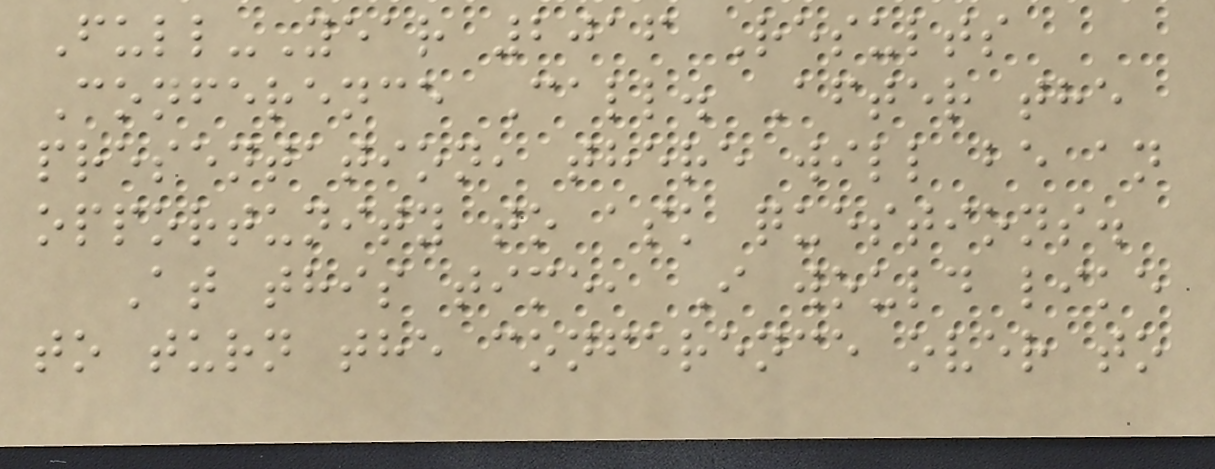Full-Year 2016 Results
Conference Call. After the
presentation, there will be an
opportunity to ask questions.
At this time, I would like
to turn the conference over to
